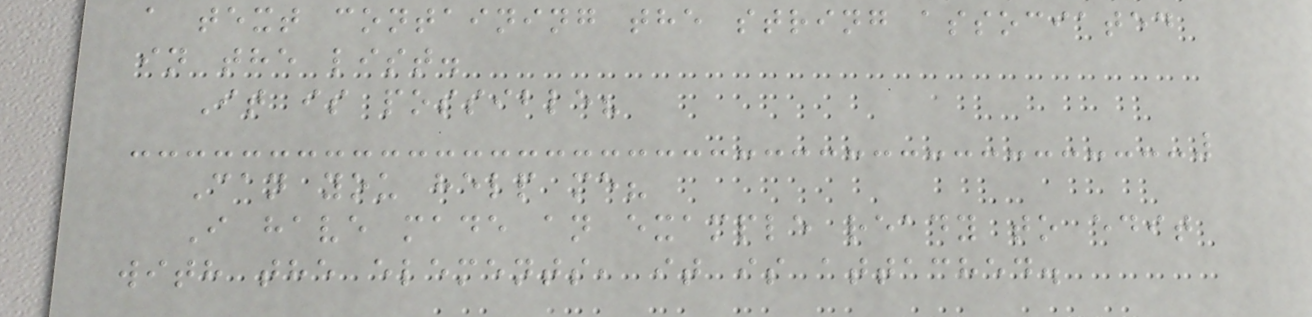a text containing the string associated
in the list.
It is possible?
Can you help me?
I have made an example ready to edit
with the elements, it is attached.
